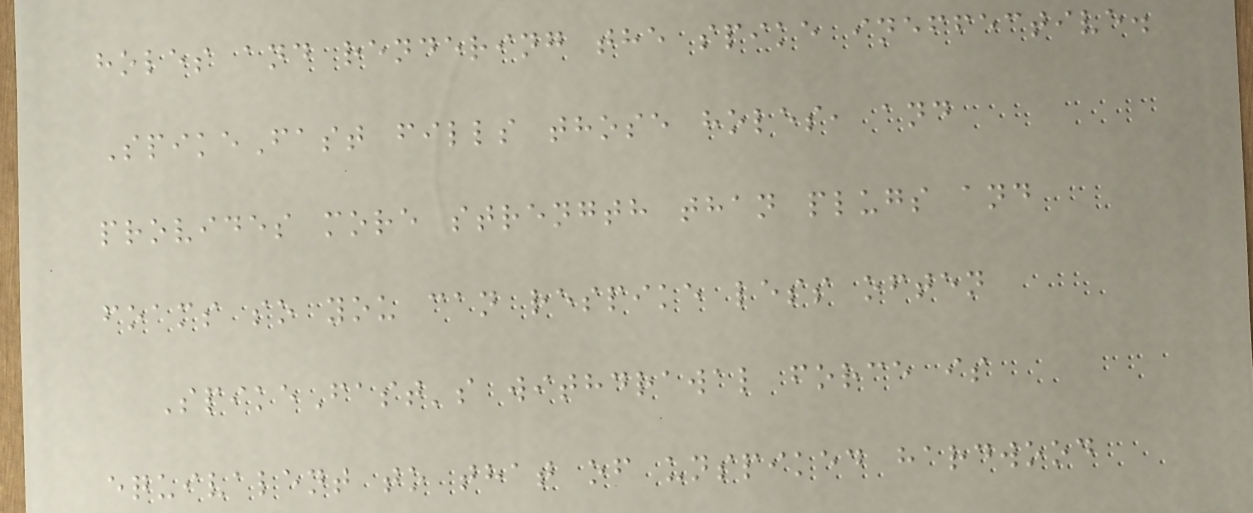holes and rendering the spike ineffective.
SpikeFast fills those holes, and
provides more strength than plugs and
foams so you can respike less often
SpikeFast's withdrawal force is
equivalent to that of unspiked hardwood
